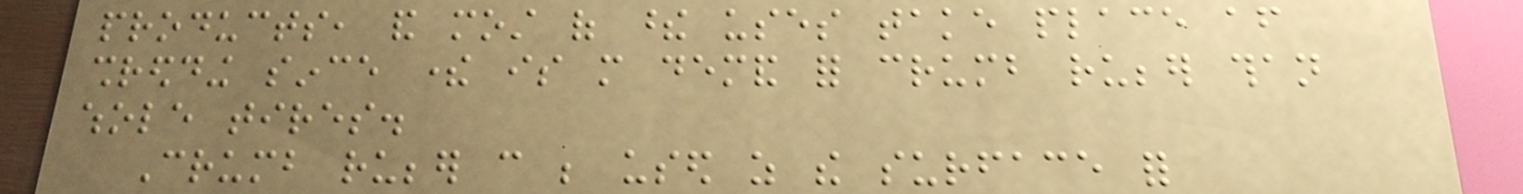products, and most of these uses take place after
shredding since there is more demand for crumb rubber than
whole tires.
Crumb rubber can be used as the surface for
